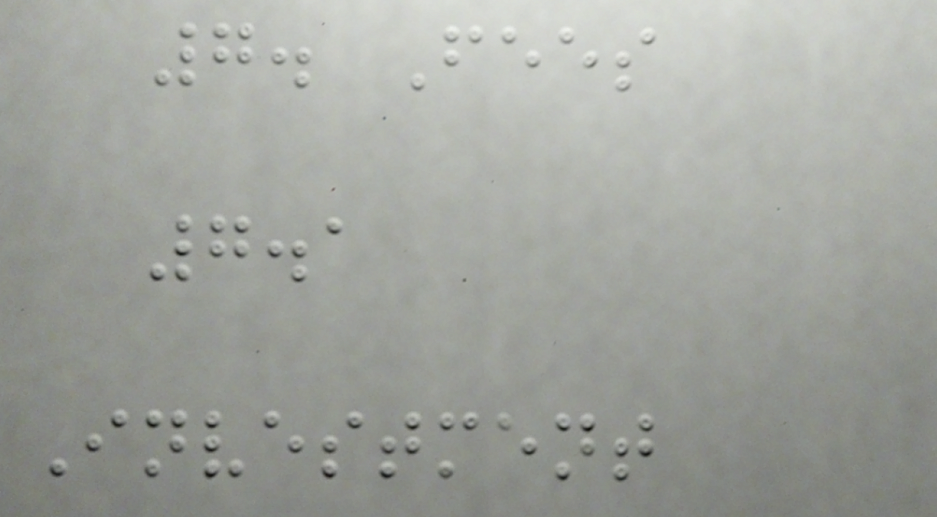7. Fees
7.1
Investment
